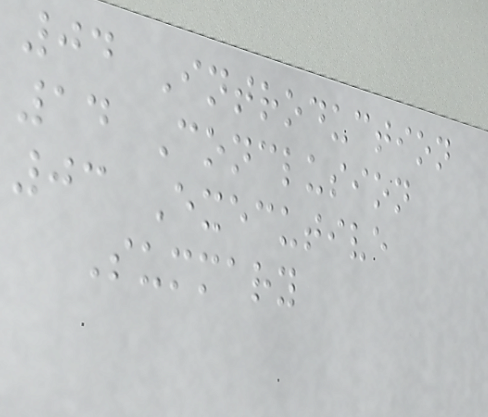04 Introduction
14 Conclusion
03 Executive
Summary
